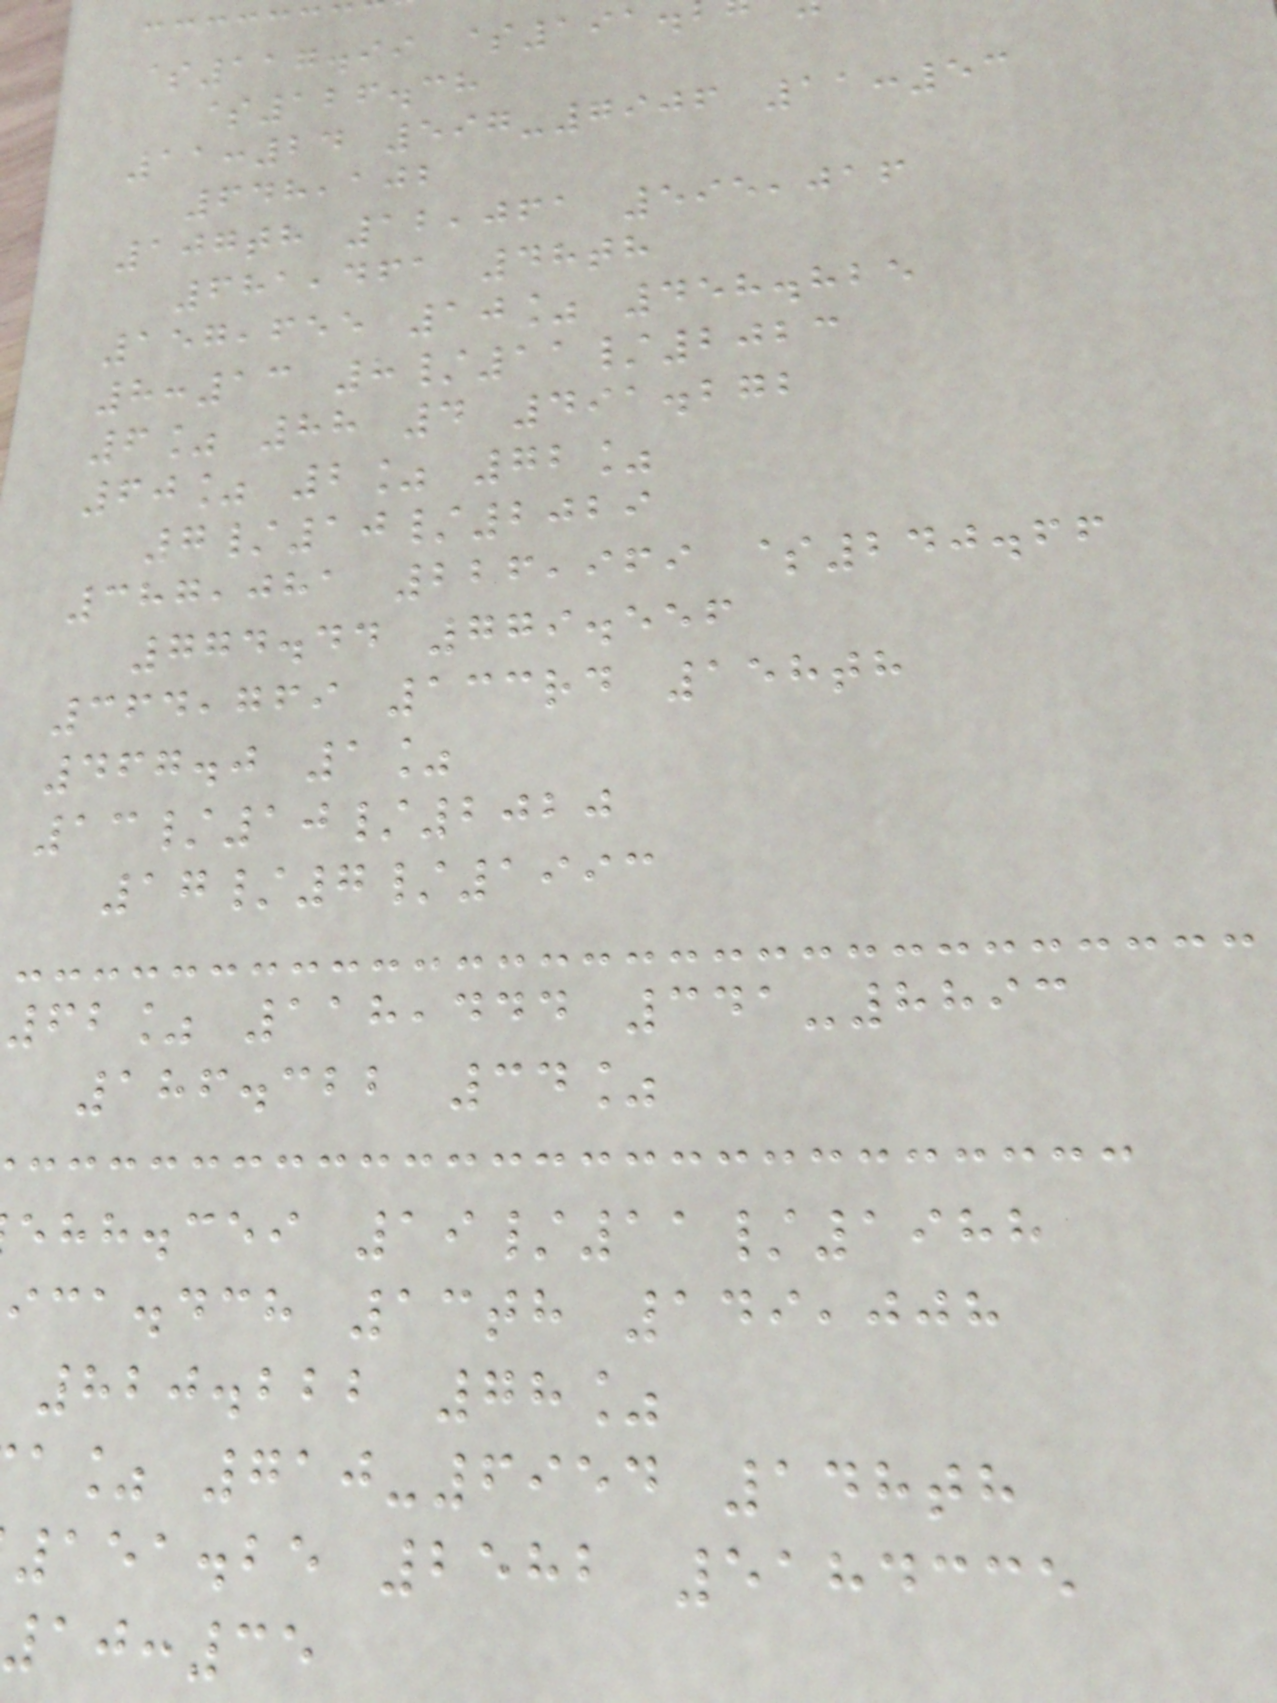$117.99 $191.
$126.38
11:24 597-7906 11:53
648,102
107th 12,061 595,016
681,461 48th
157,655 10% 458.825
8:13 8/11/2023
6% 88 4 491.272
60% 2% 72%
7/10/2029
387,081 226,969 $240.66
774.44 779.556
364,769 133rd 158th
467.0 1%
13/10/2020
17/7/1993
62% 118,444 341-8893
186.322 34%
ehh.cei 19/11/1988
ica.dch 13th 149,008
820.222 78%
a% 710-6954 148th
151.25 2582 5184335
10:35
